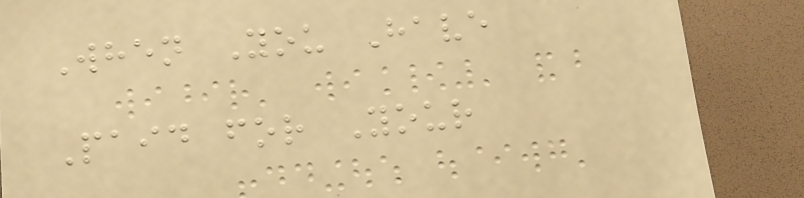When You Have
Paid for Your
